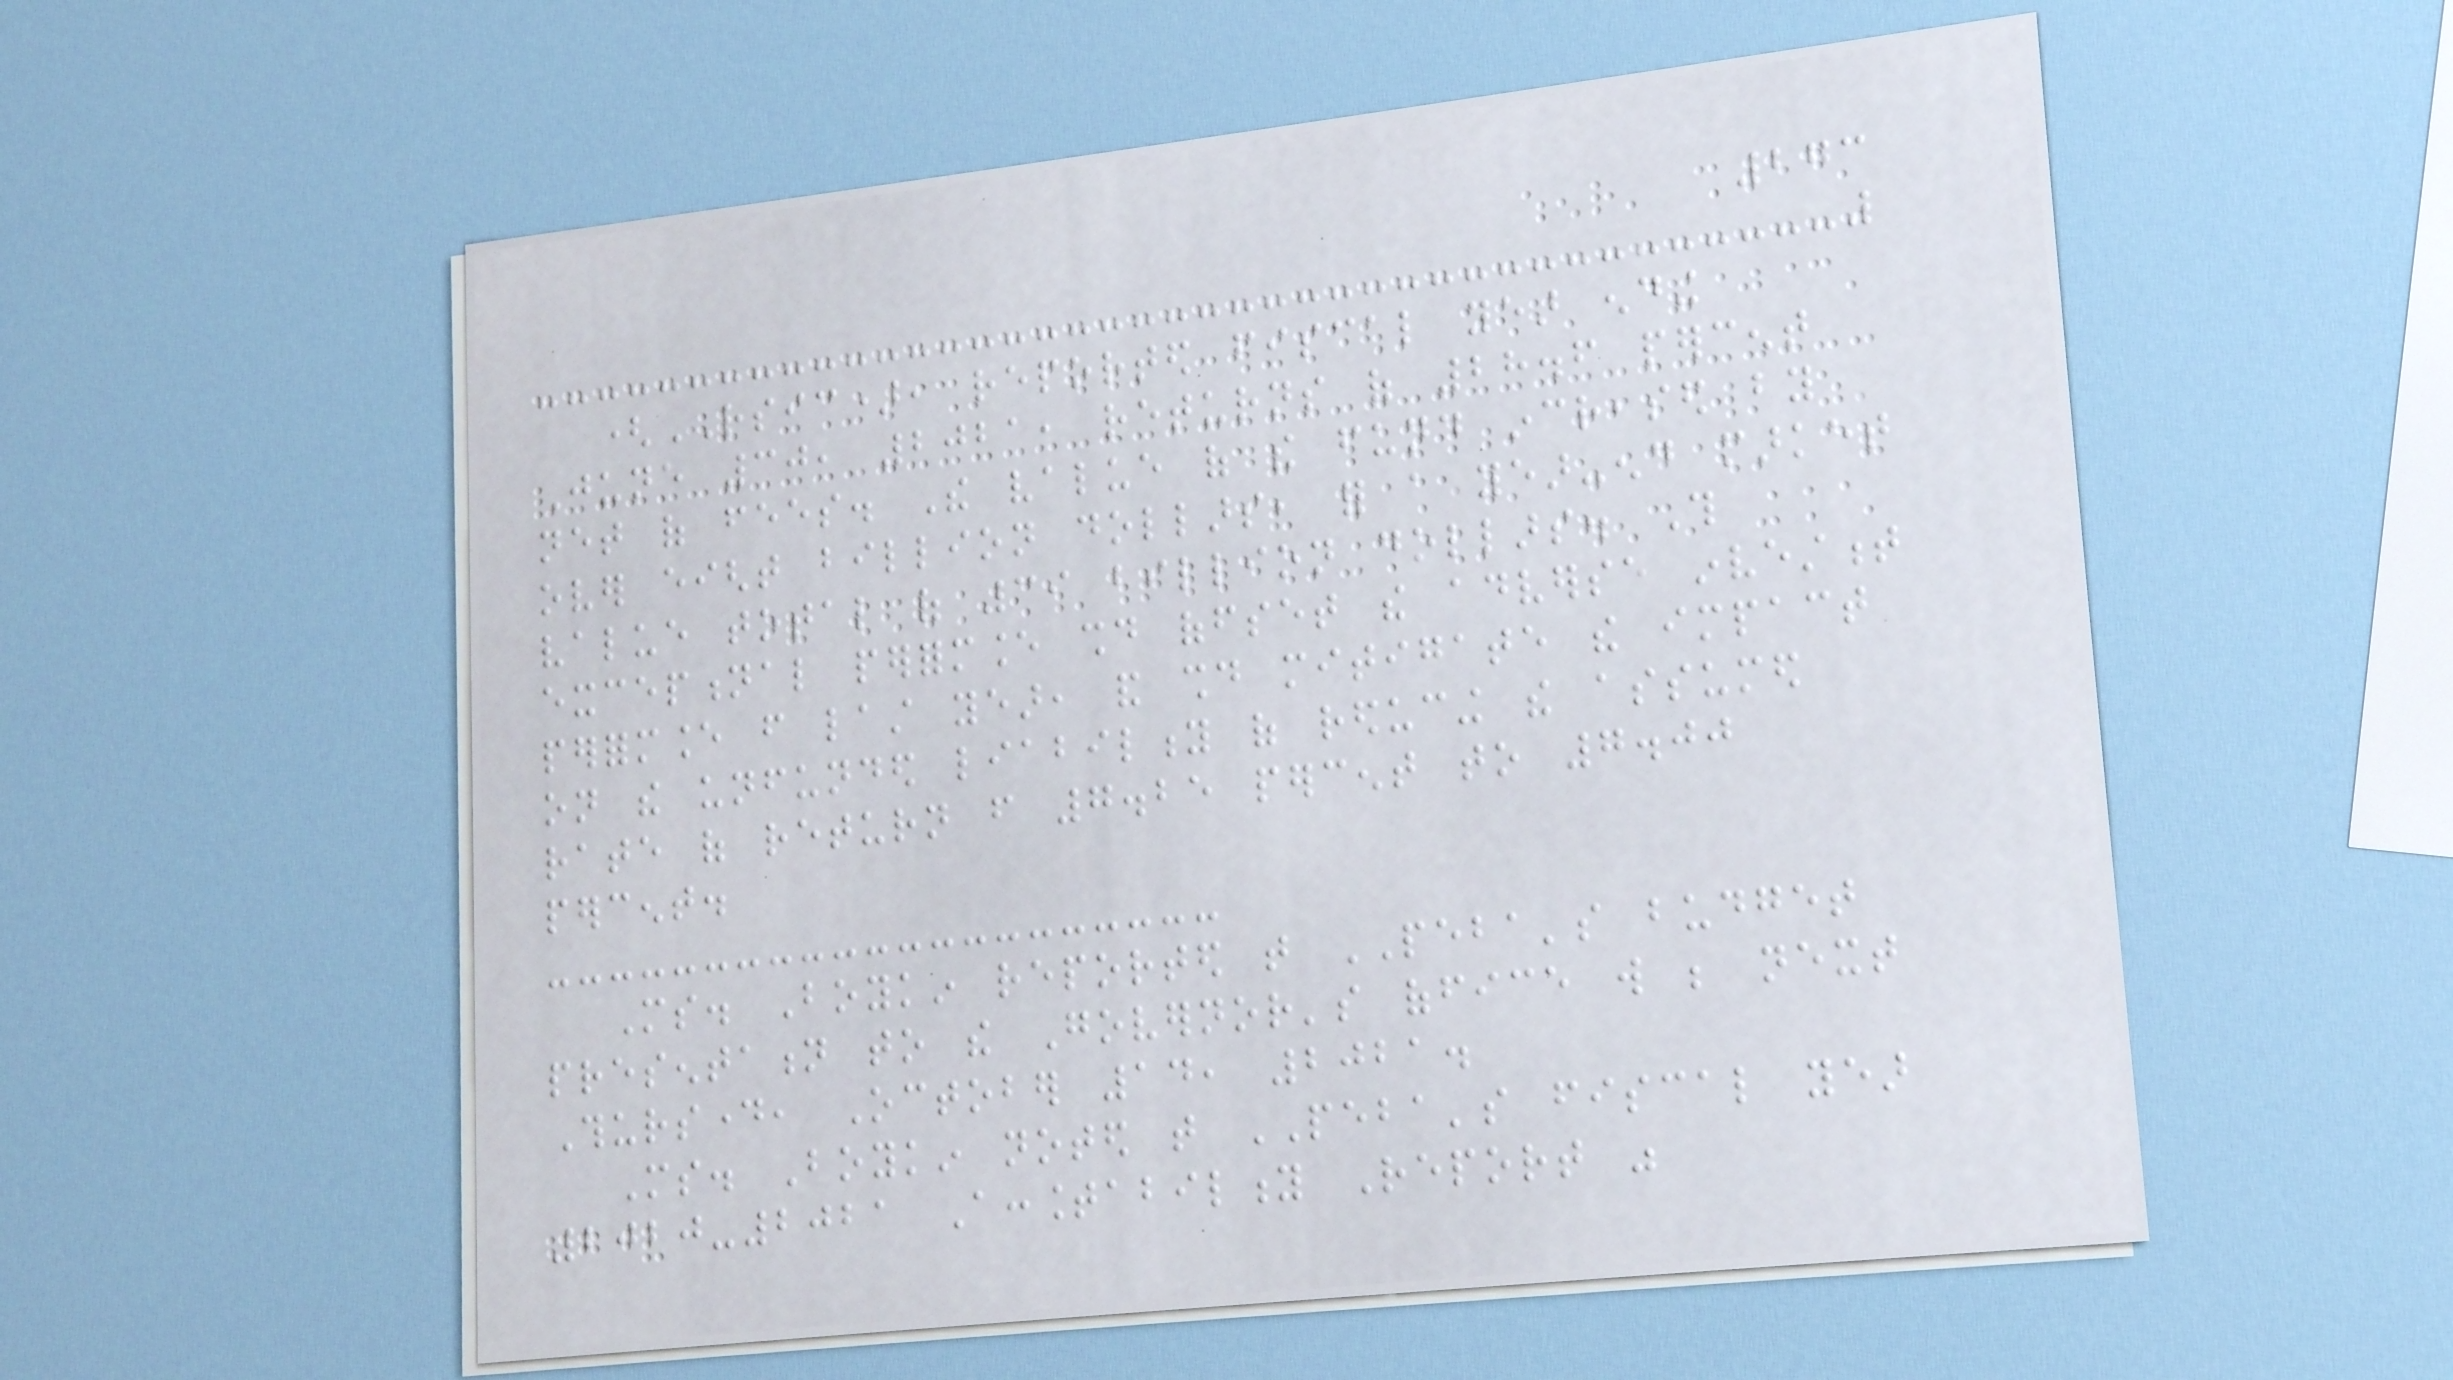273
(RSIC), reported fiscal year ending
June 30, 2021, returns of 28.6 percent
net of fees. The value of the fund increased by
over eight billion dollars, for a year-end market
value total of 39 billion dollars. This
exceptional performance should offset the adverse investment
performance from last year, and should mitigate the impact
on the unfunded liability of reducing the assumed
rate of return from 7.25 percent to 7.00
percent.
Ms. Boykin reported that PEBA's budget
presentation to the Governor's office will be next
Thursday, October 14, 2021.
Ms. Boykin noted that PEBA's fiscal year
2020-2021 Accountability Report was
